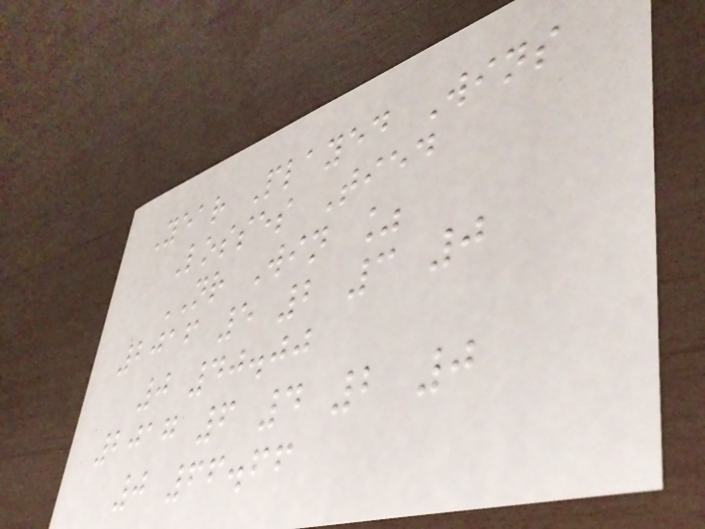Year Played Wins
Losses Tied
NR Win %
2016 5 2 3 0
0 40.00
2017 6 4 2 0
0 66.66
